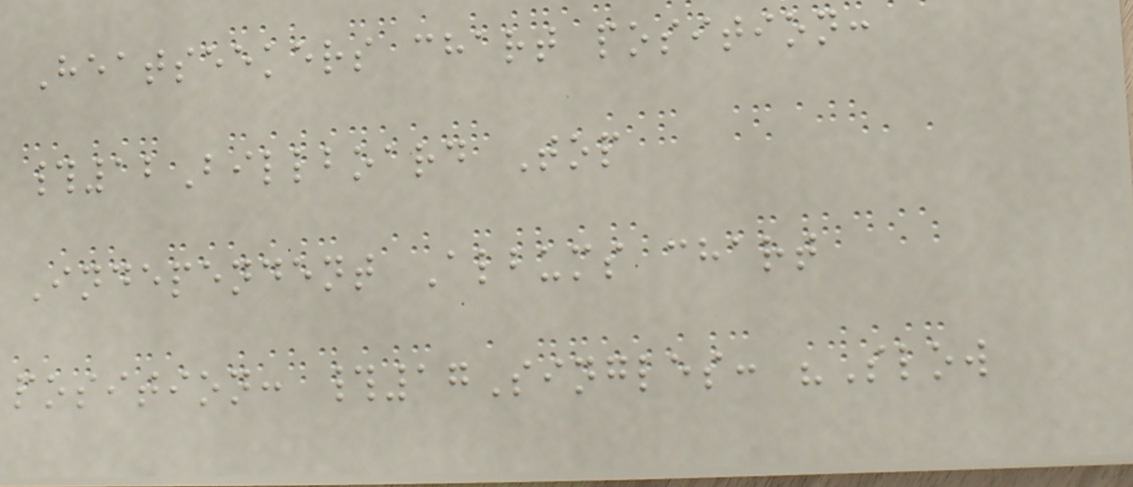Heatseekers chart position:
#12Billboard Top
Independent Albums chart
position: #17Singles: "Slow
